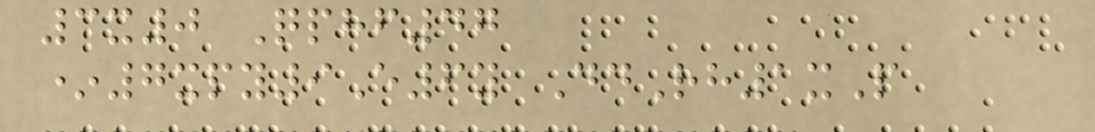3x0 Qphf47
*7xpy9E6y DdRh1xP
